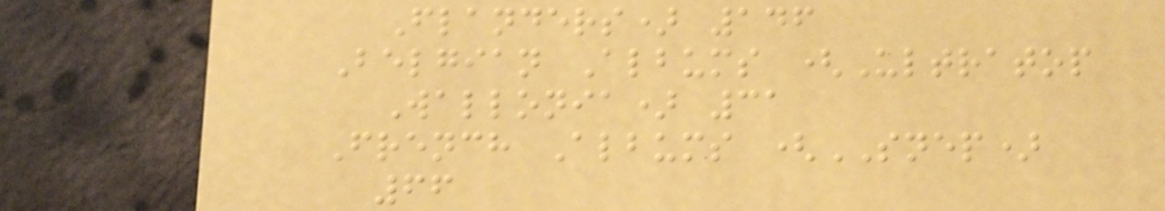Flanders) 146
Belgian Albums (Ultratop
Wallonia) 31
French Albums (SNEP)
66
